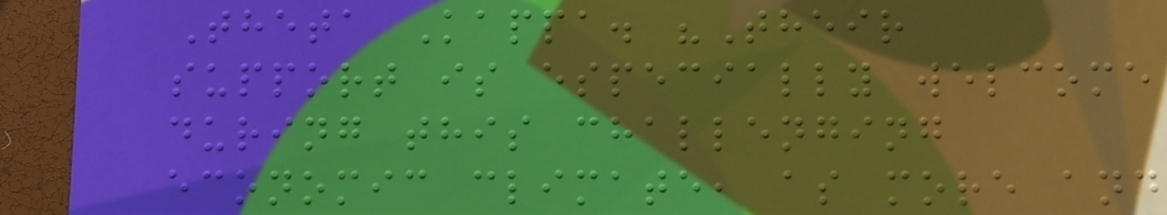Theta Kappa. "Their
support is especially welcome
during this challenging
economic climate, as more and
